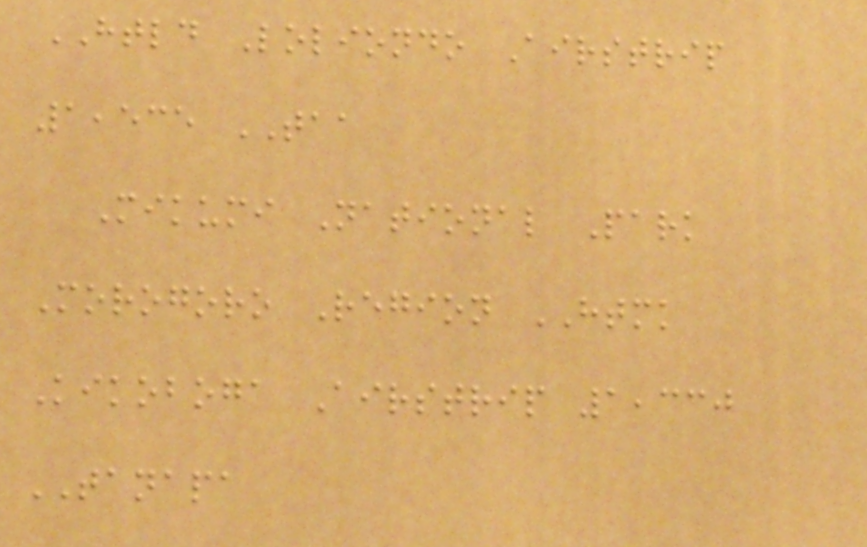HTLD Loliondo Airstrip
1,535 TAA
Mikumi National Park
Morogoro Region HTMK
Kikoboga Airstrip 1,330
TANAPA
